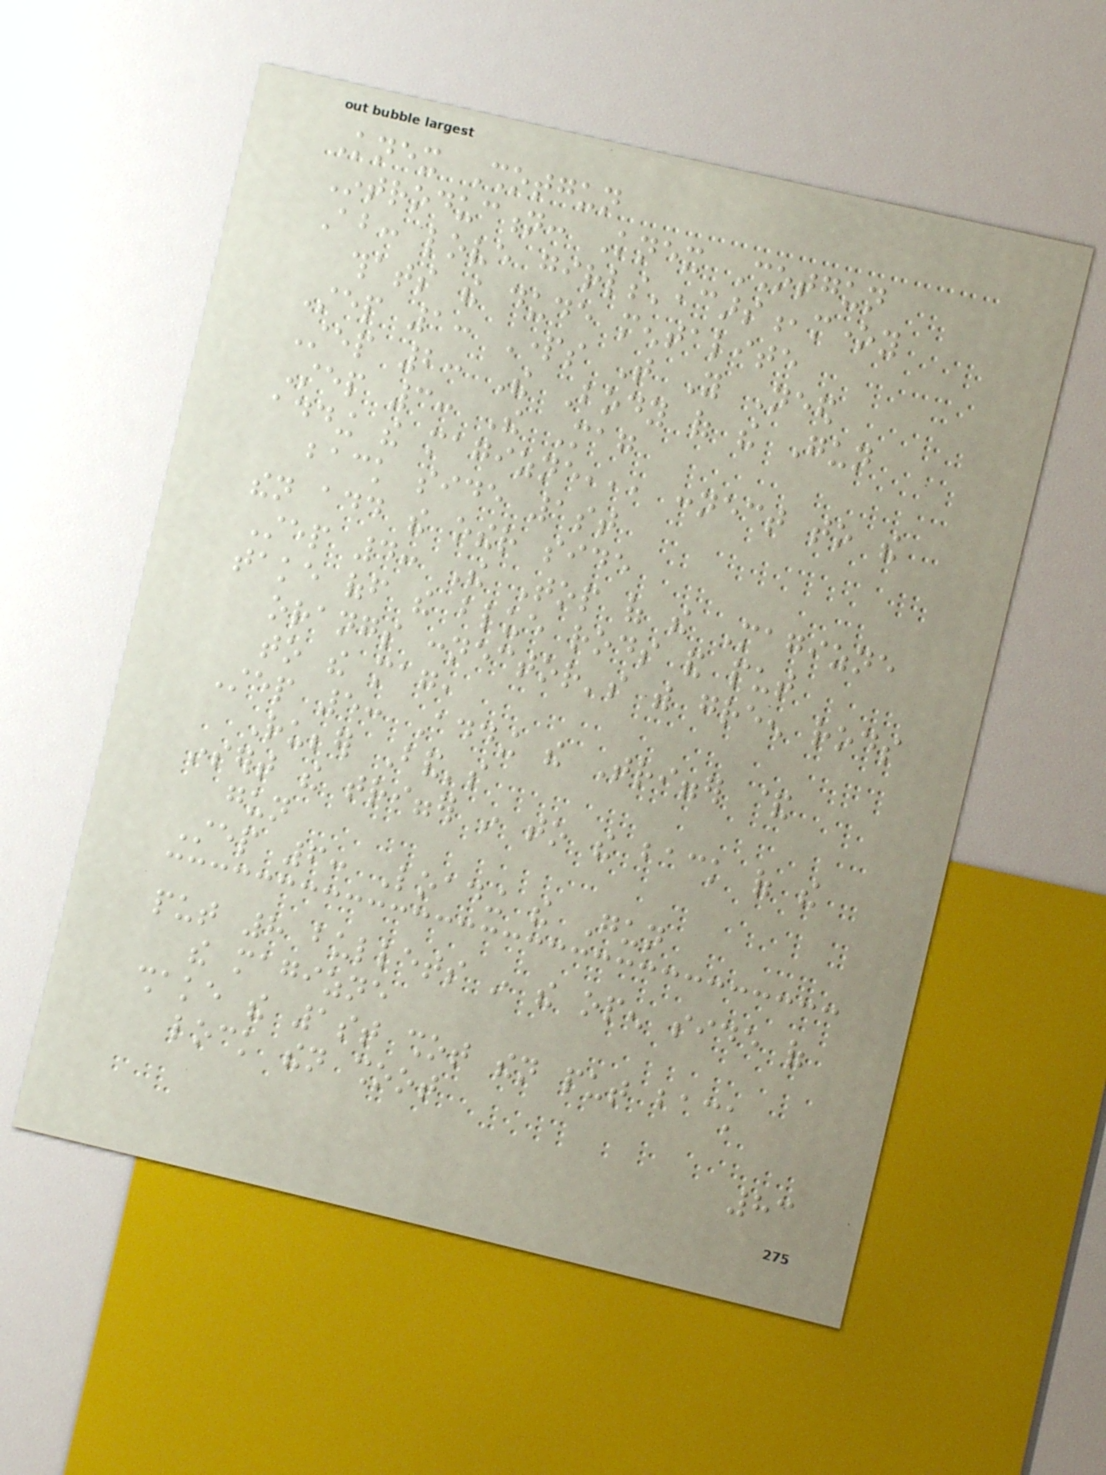Knex Shotgun
Introduction: Knex Shotgun
About: love girls',cars,money
thats the dude mentalite
Step 1: Parts That You Need
Step 2: The Body of the Gun
Step 3: The Mag
adding the magizne,,, connect to the
back side 1st
then add the other side
Step 4: The Top of the Magizne
take off the blue rods and put
orangs connector's with green rods
to the mag,
Step 5: Adding the Trigger &
Rubber Band's
insert the trigger in to the back of the
gun
Step 6: Loading the Gun
put 8 bullets in the open side of
the magizne
shake the 1st shot then put back
lock then shoot
83
